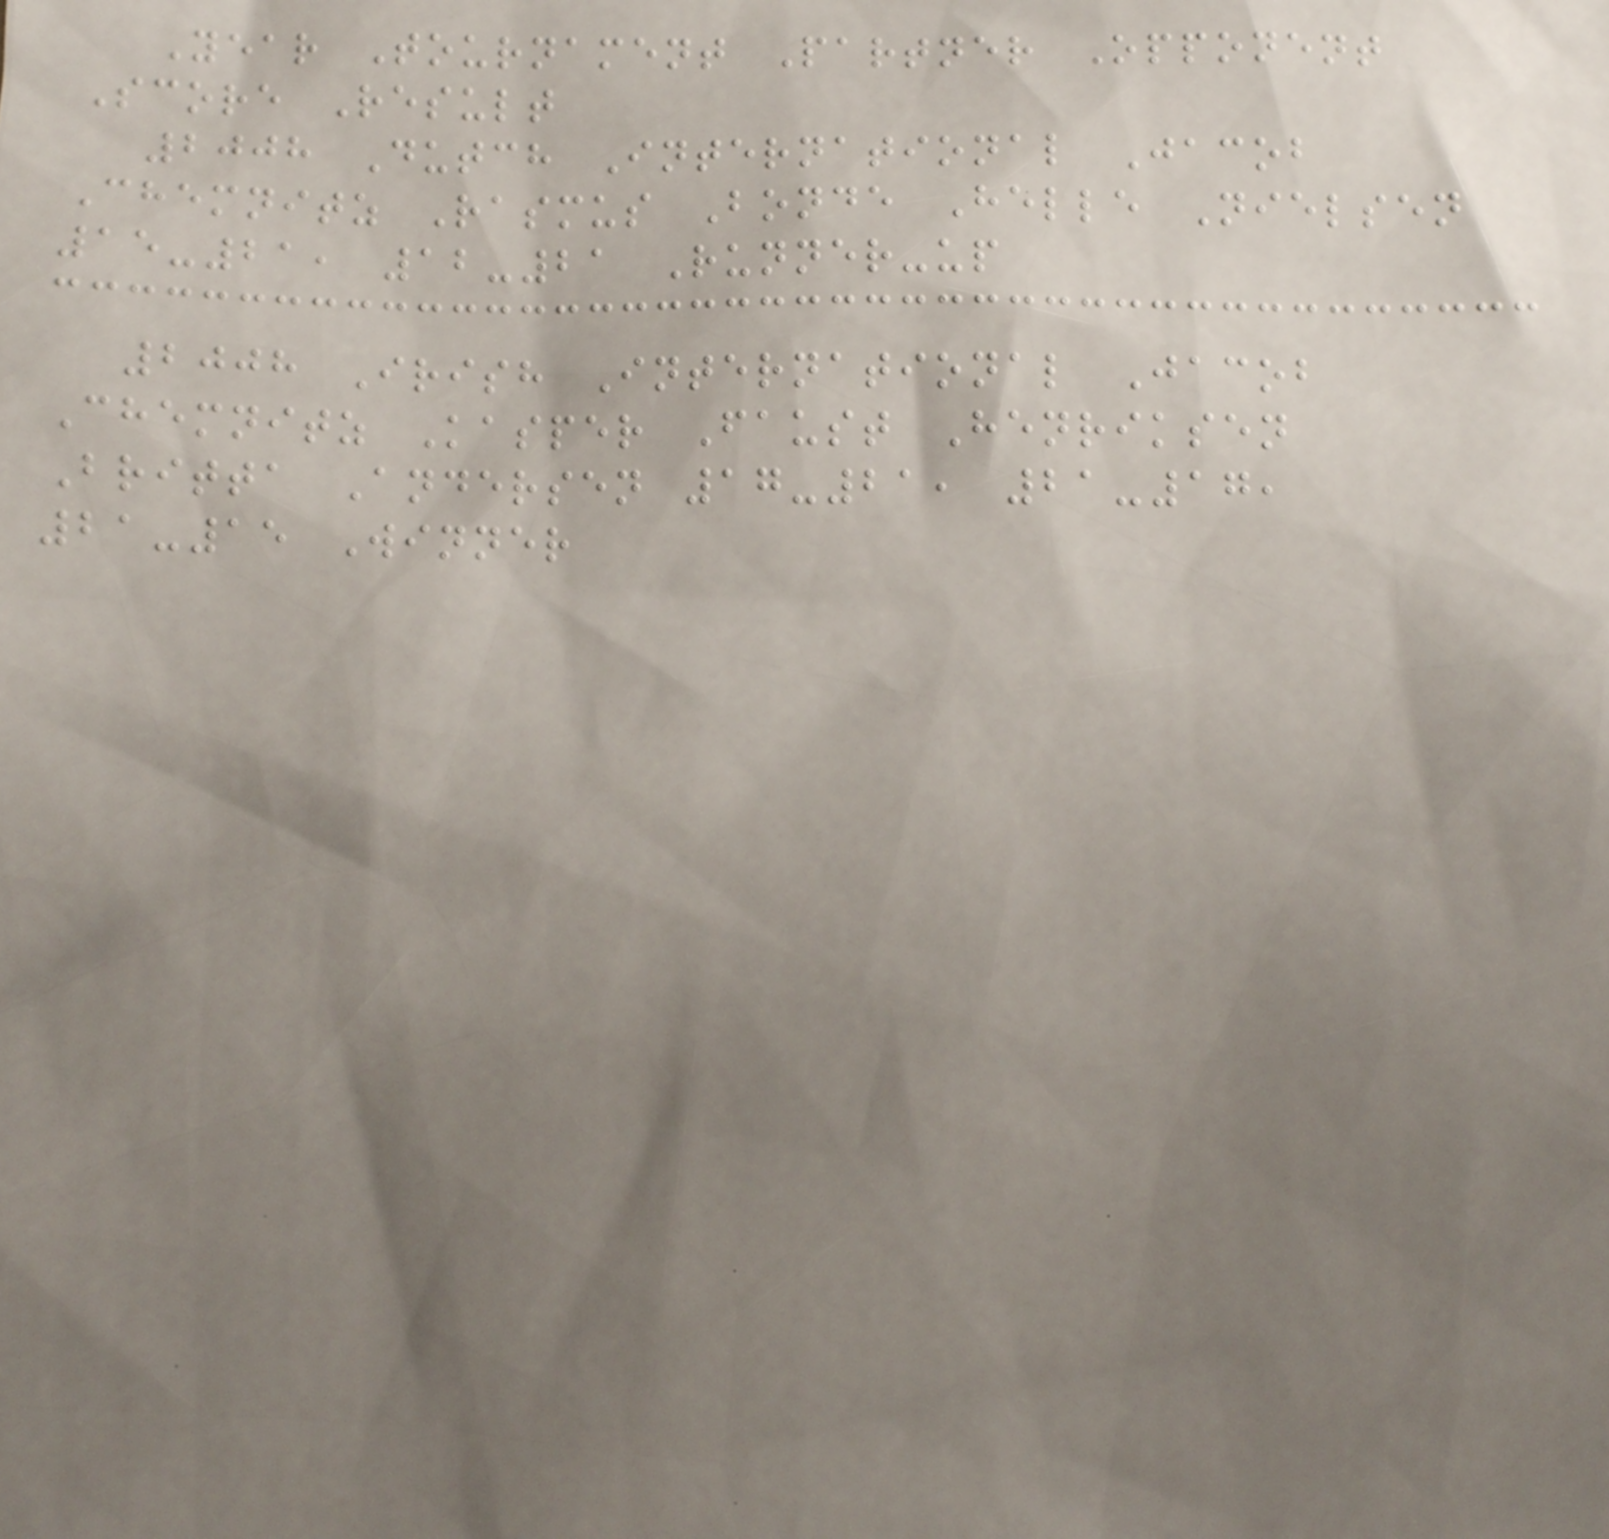Year Tournament Partner Opponent
Score Result
2008 Dutch International Jacob
Chemnitz Rasmus Bonde Helle Nielsen
15-21, 12-21 Runner-up
2008 Irish International Jacob
Chemnitz Kasper Faust Henriksen
Britta Andersen 17-21, 21-17,
21-15 Winner
